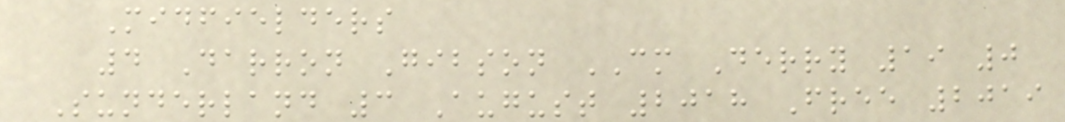Midfielders
4 Darron Gibson CM Derry 19 0
Sunderland 3 August 2018 Free 2019
